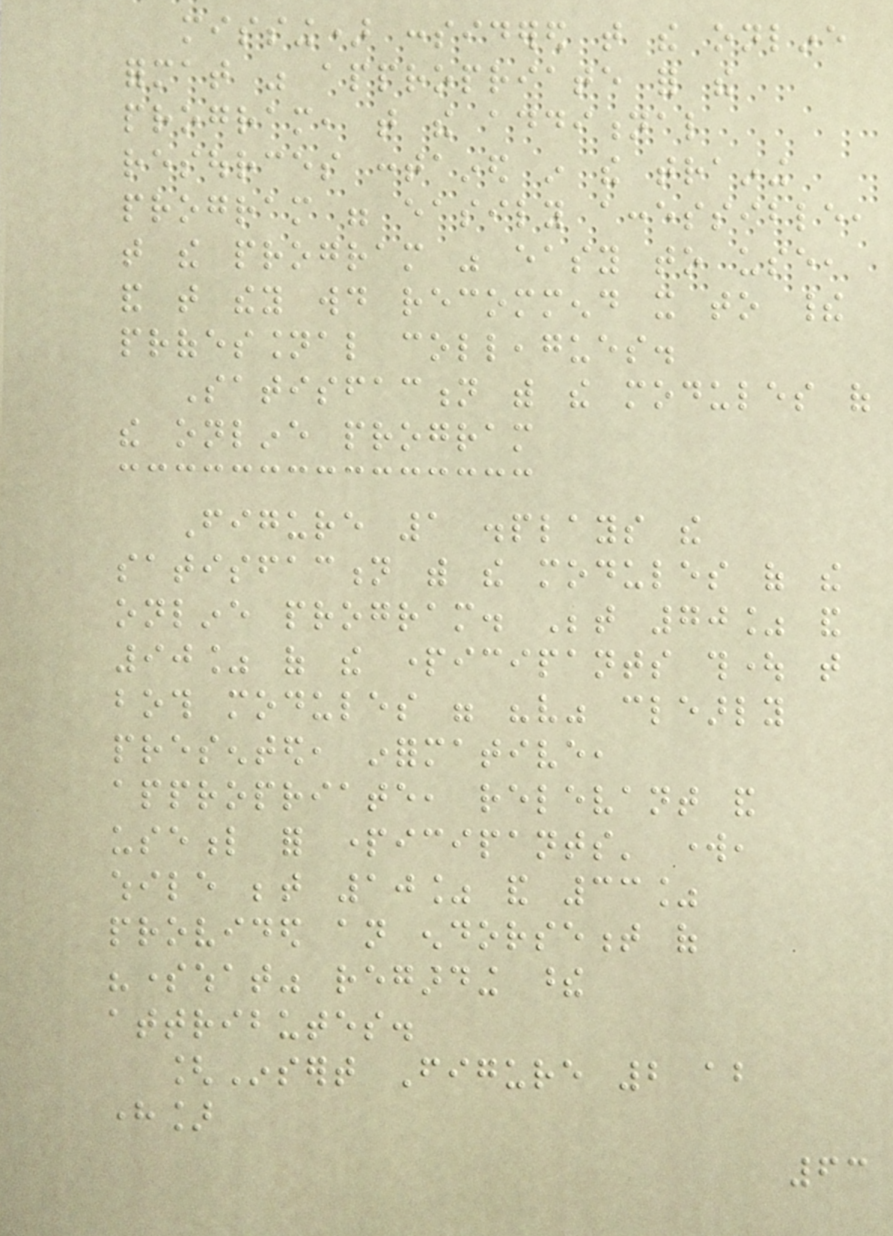missing) considered that the online
format was appropriate for the
program, that the additional
resources contained in the training
program were easily accessible,
that the program was easy to use,
and that they would recommend it to their
professional colleagues.
Satisfaction with the modules of
the online program
Figure 1 displays the
satisfaction with the modules of the
online program. Between 70% and
90% of the participants thought that
both modules were "very" clearly
presented, informative,
appropriate, relevant and
useful for participants' work,
while between 10% and 33%
provided an endorsement of
"somewhat" regarding these
attributes.
[Insert Figure 2 about
here]
63
